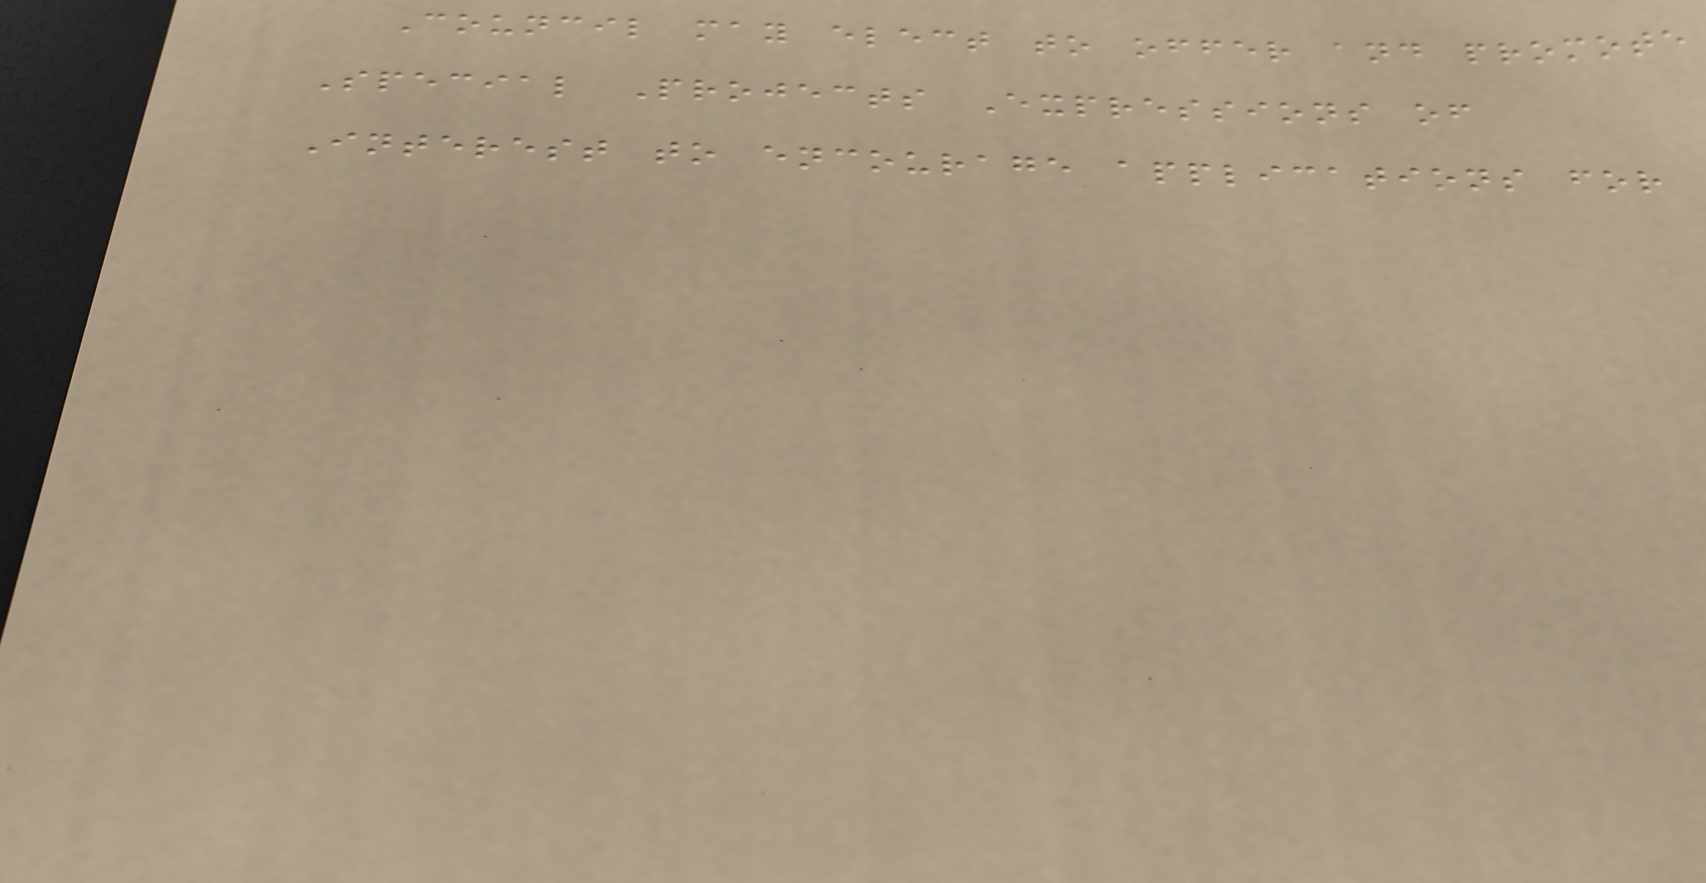Council may elect to offer and promote
Special Projects Expressions of
Interest to encourage applications for
